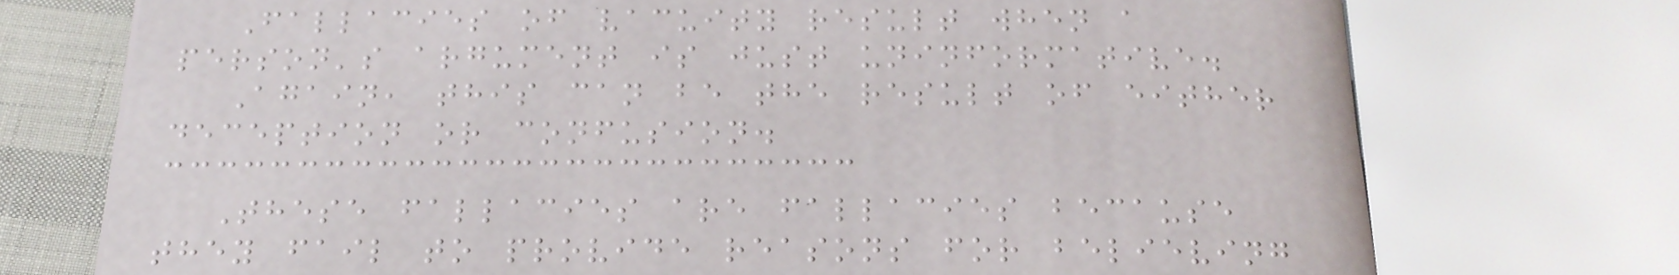Fallacies of vacuity result when a
person's argument is just uninformative.
Again, this can be the result of either
deception or confusion.
These fallacies are fallacies because
they fail to provide reasons for believing
